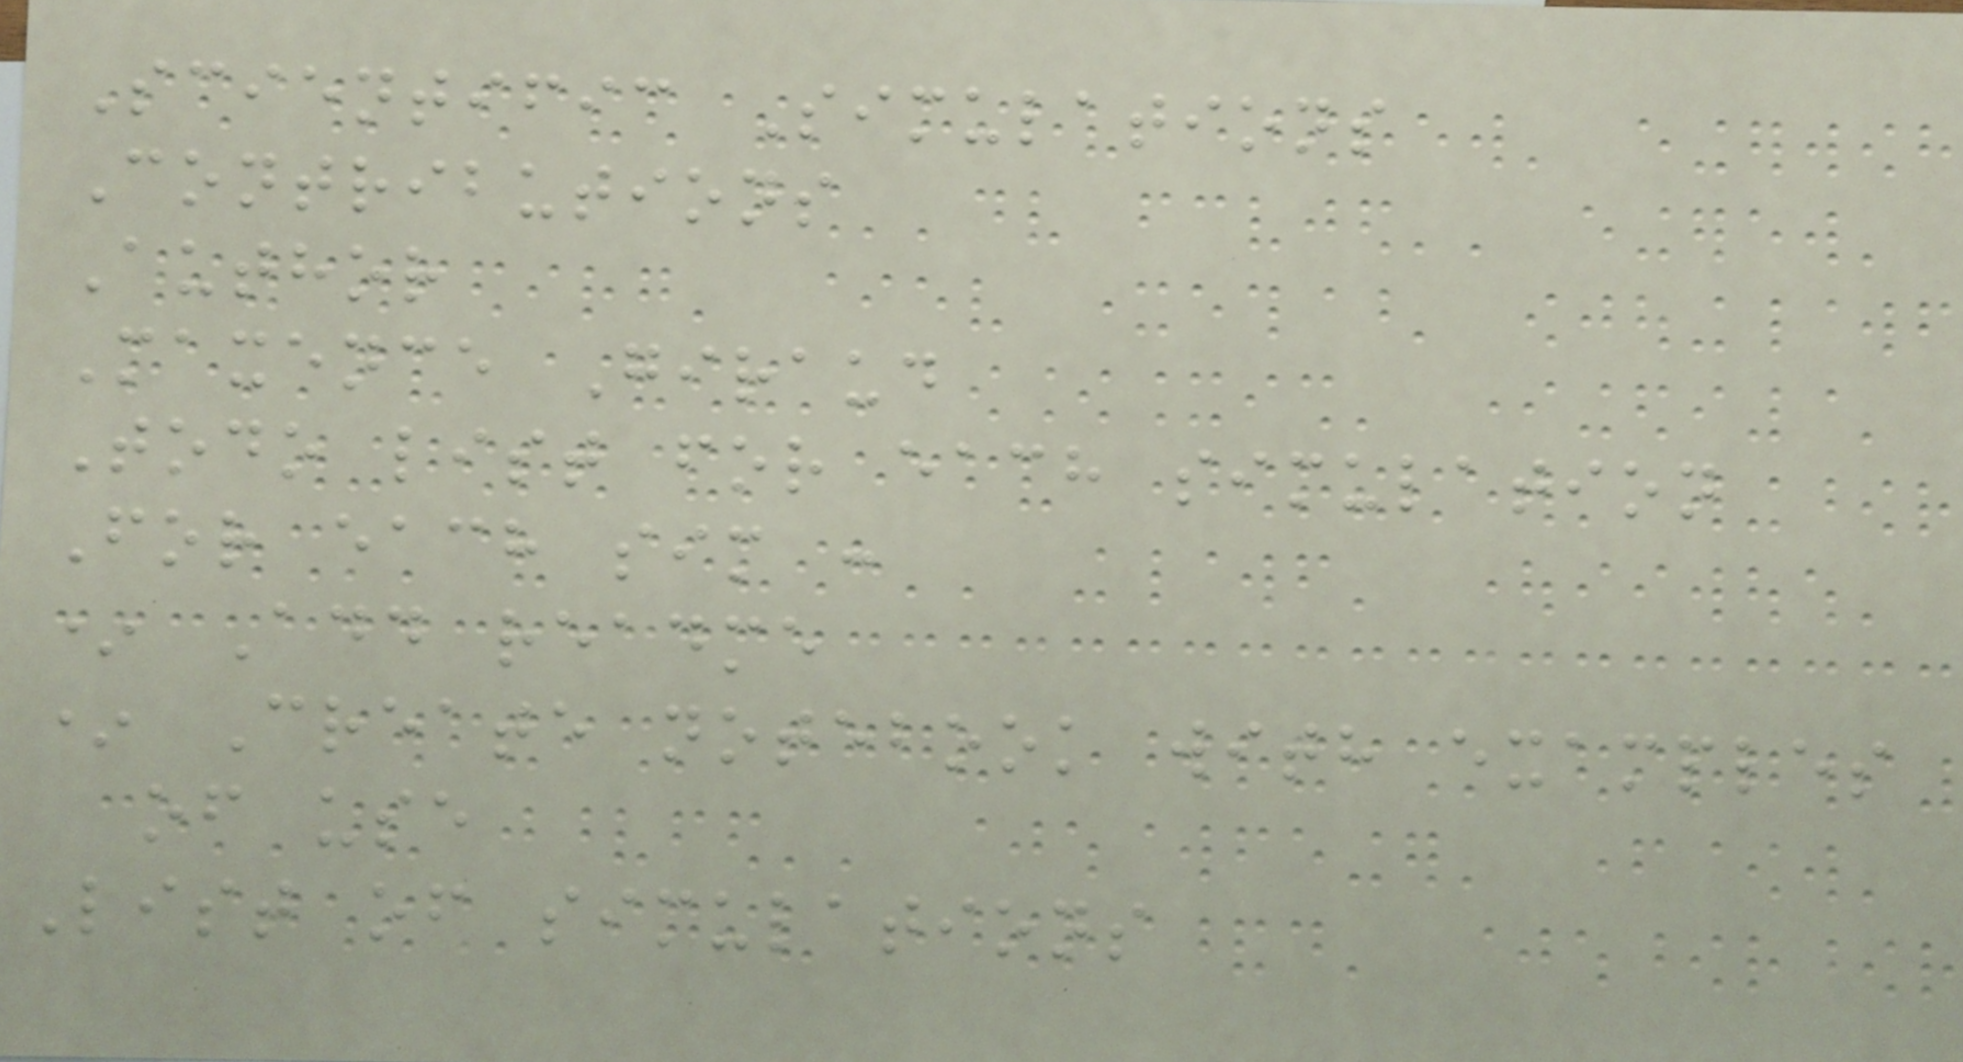Scientific Simulations
Contributions
Author
Maxence Giraud
Todo list for each simulation
For each sim :
* Add readme
* Create notebook with examples
of use
List of simulations
